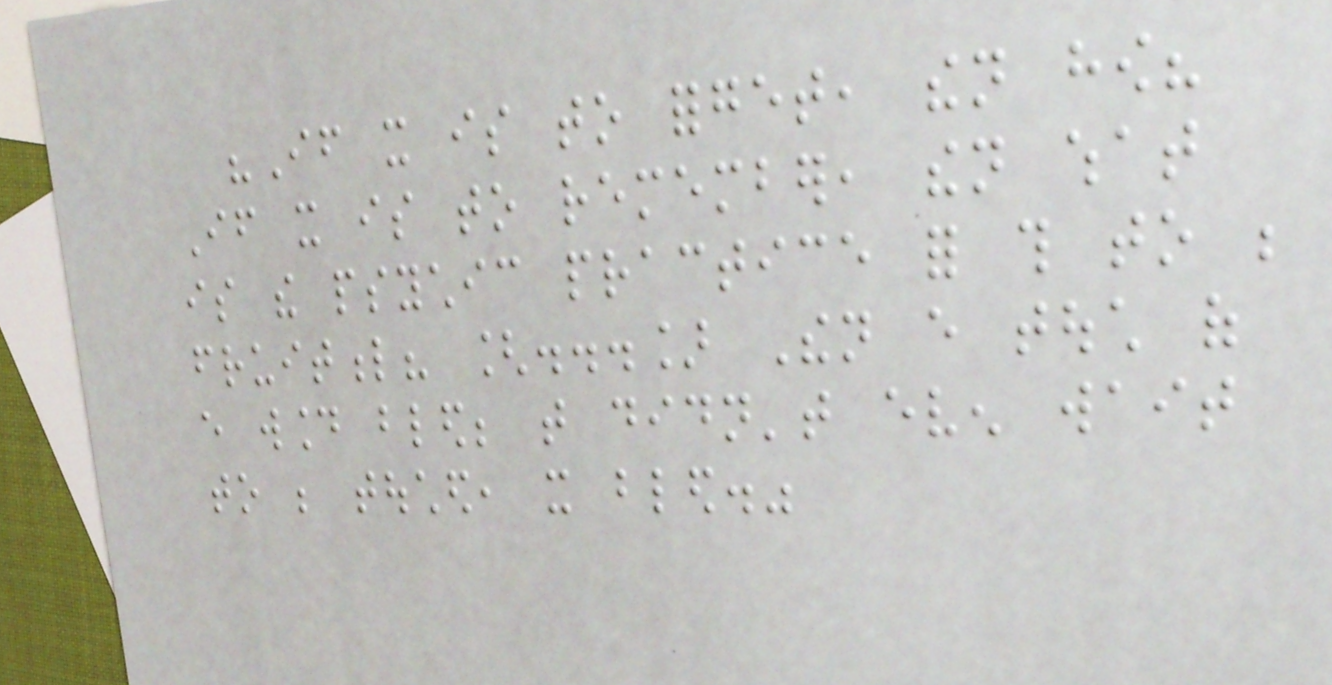"If it is to forget, then how?
If it is to remember, then what
is the psychic practice for this to be
fruitful? [...] Then every touch of
every wound bled; that didn't even wait
to be touched, it bled."
